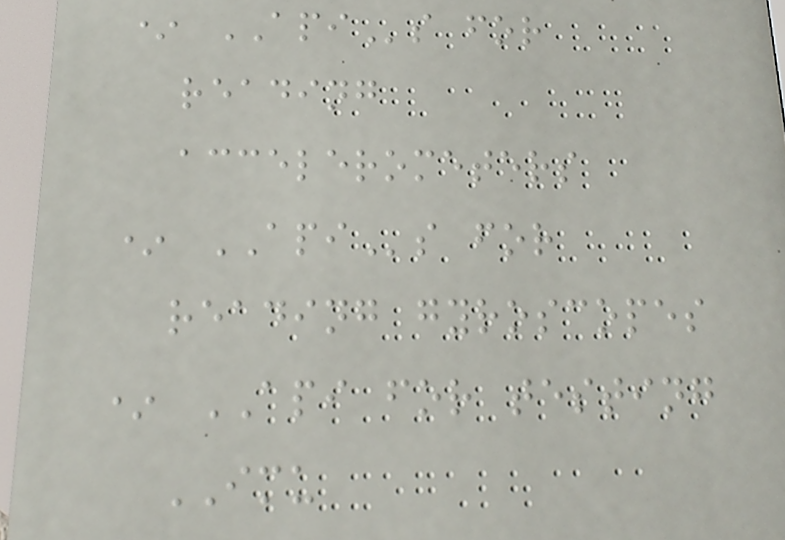* APIs for
reading
accelerometers
* APIs for
reading gyroscopes
* API for testing
IMU
